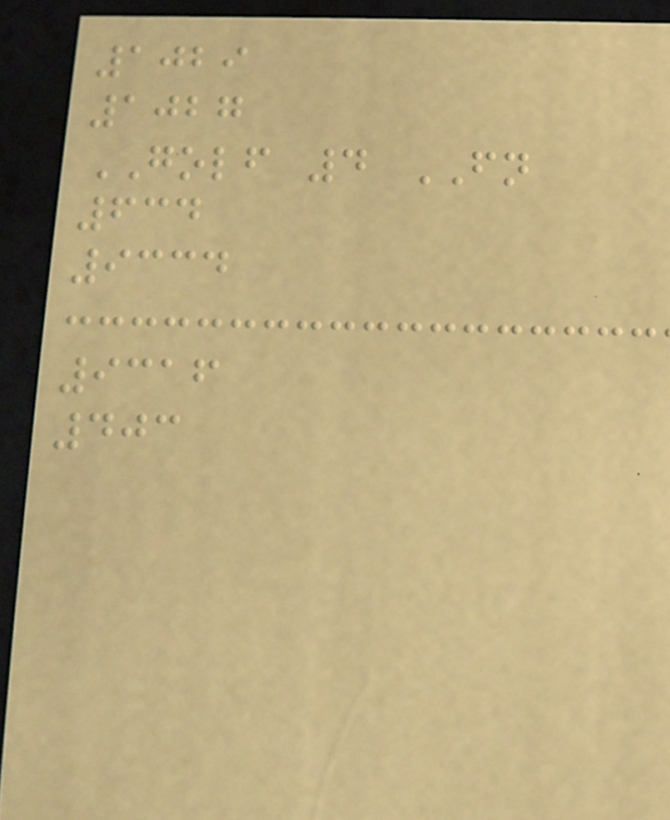1029
1027
GOLF 4 FN
634
9334
9316
403
